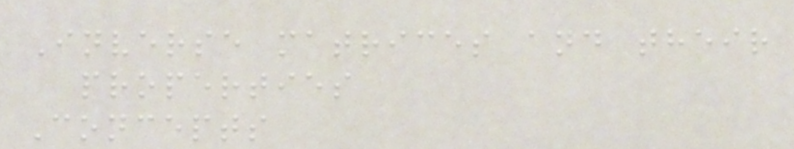Inverse matrices and their
properties
Concepts
